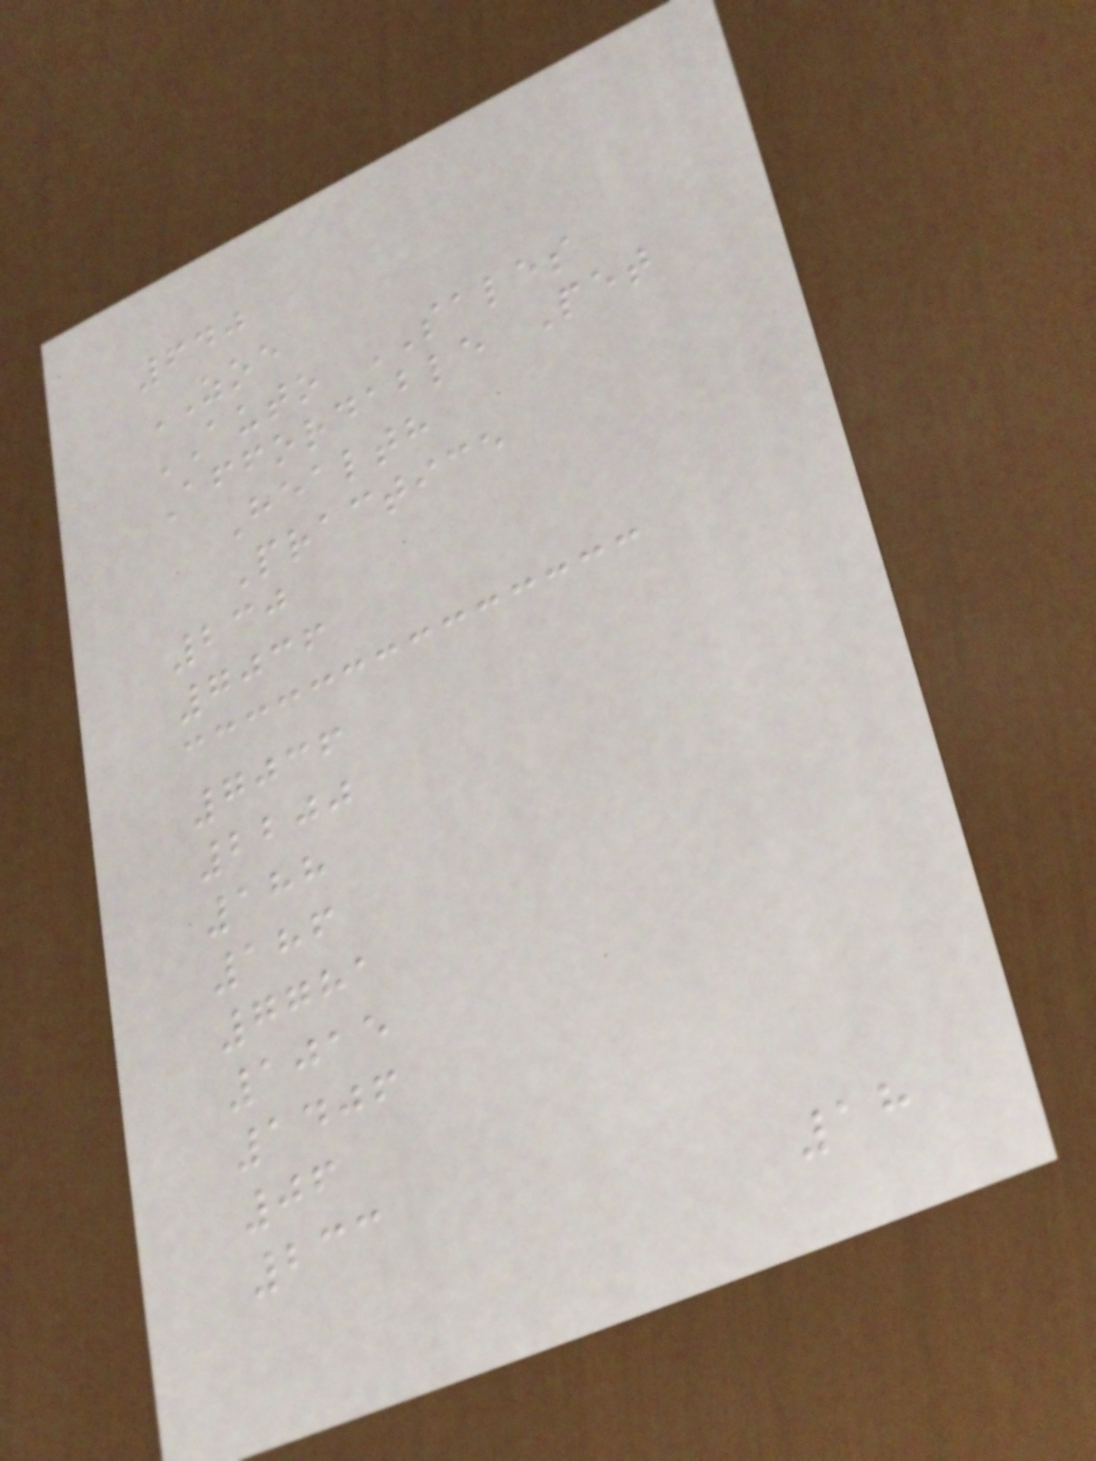640
ZOE
AUTO SALES
Affordable Pet
Health
Practice
230
7036
7036
2200
188
186
7781
1015
1406
06
233
18
